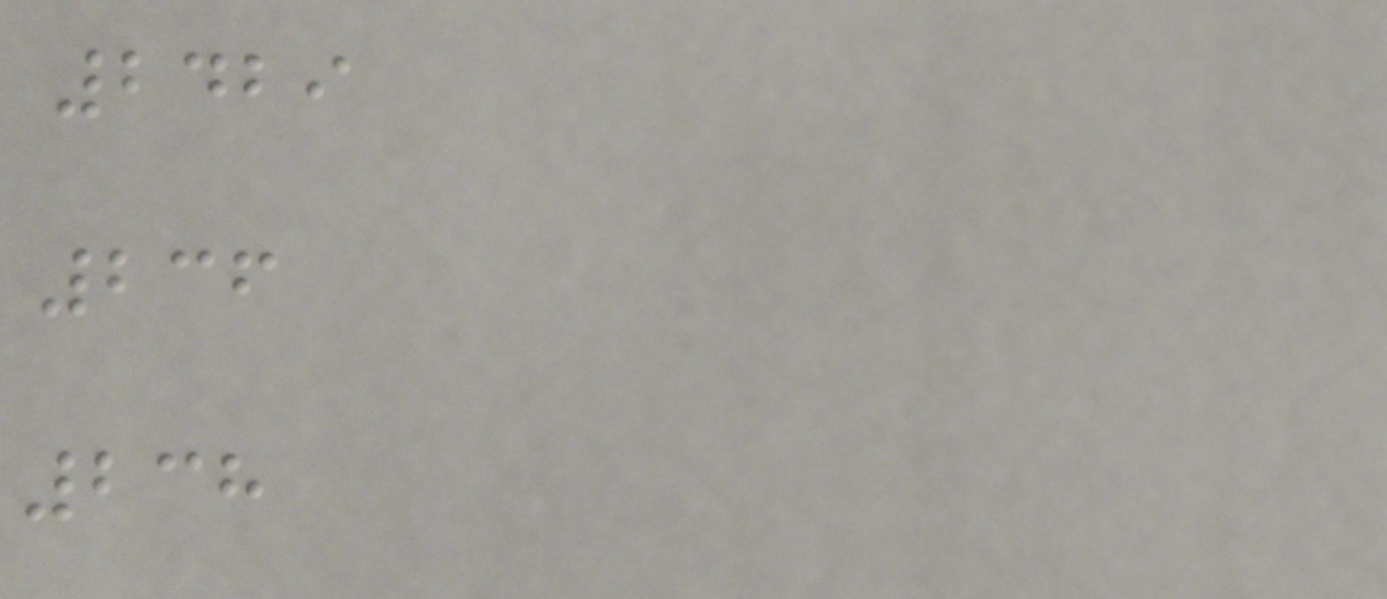2429
236
238
